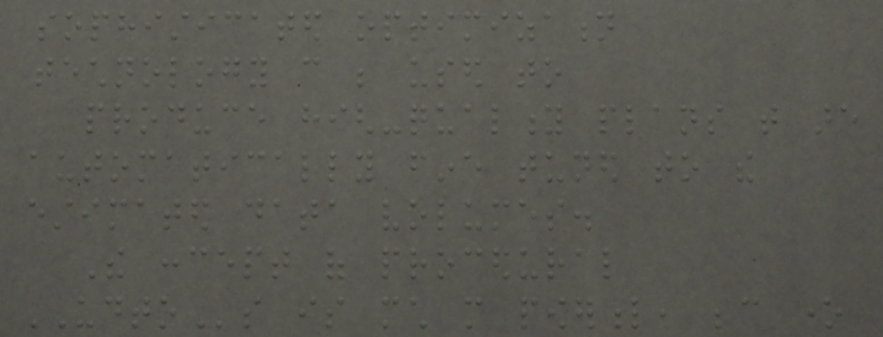sophisticated optimization
technology can be used to
produce high-quality plans that are
automatically fine tuned to the
estimated data volumes.
The concept of procedural
UDTOs is much more powerful, because one
